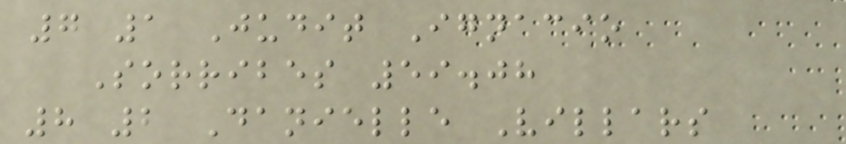7 1 Judit Ignacio
Sorribes 59.08
8 2 Danielle Villars
